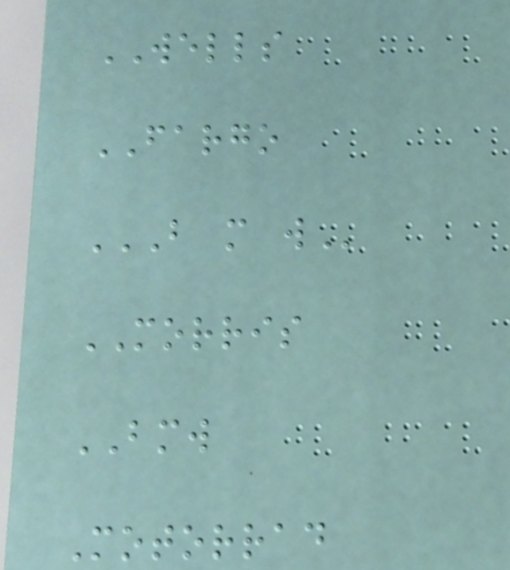WELLS
FARGO
B M W
MORRIS
BMW
Motorrad
